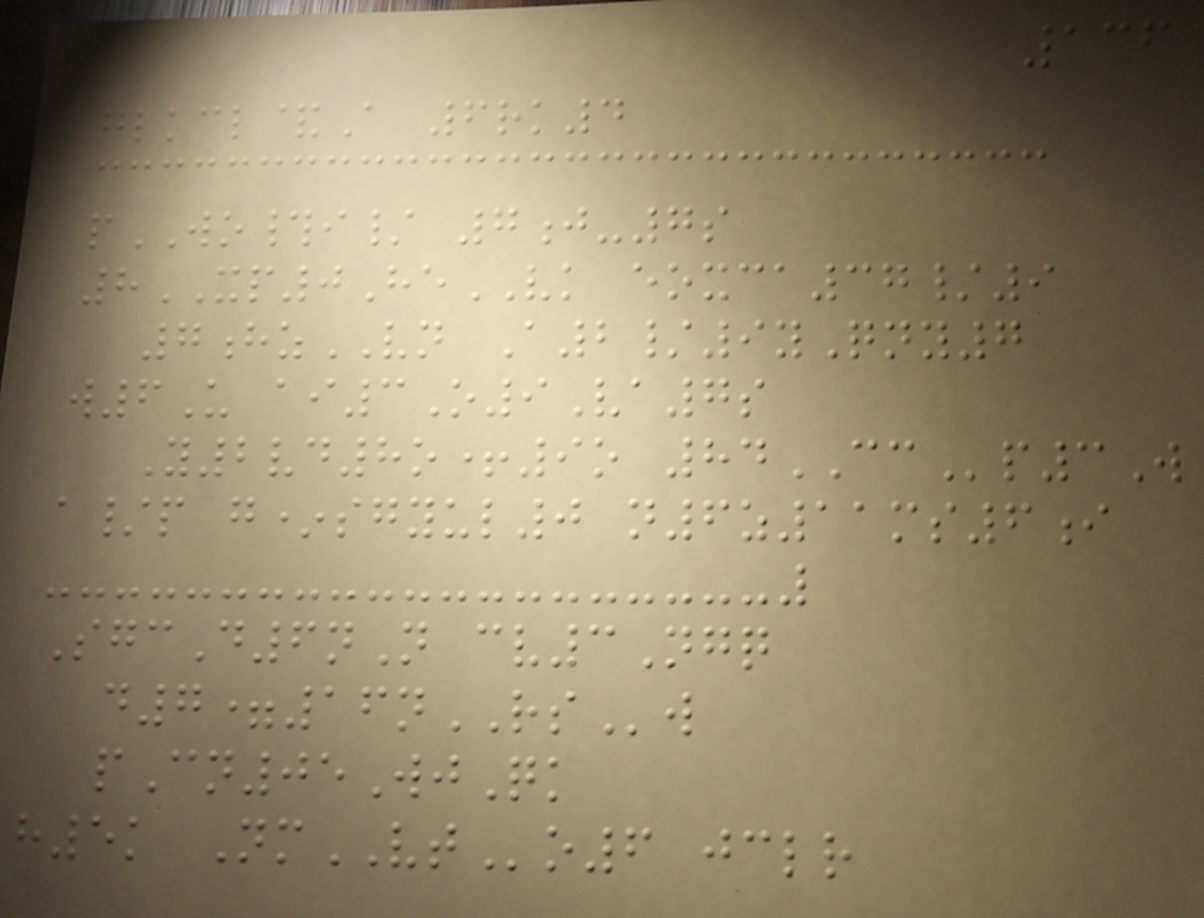136
glkcl&A 6rk4
pWO#i/ 7j-7s
8XP0HeVK eoxca37/9
7hzVN A2/9yQny7
w6U ai3O9Va7s
Y2vd8o+9o 84CCp3W
a/p g*sgyul0 n6z11ms6i
SgcD6nN cv3Ngq
d7=16nRSw
pCn05WjQk
h5k NmVTo6 jclr
